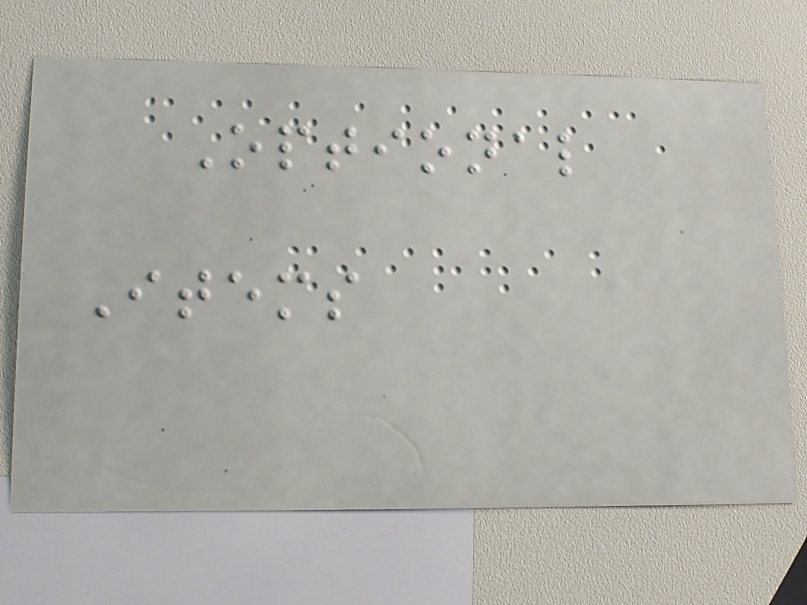Optional
Items
